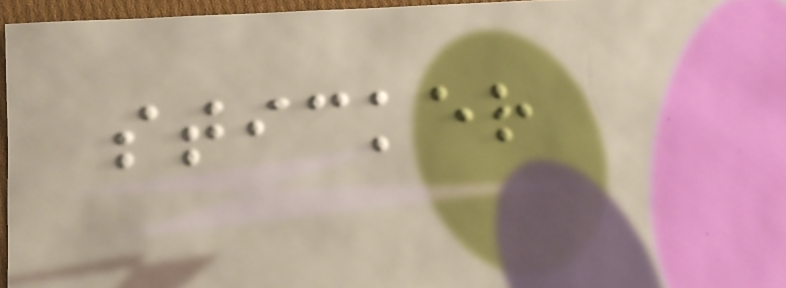sticker
